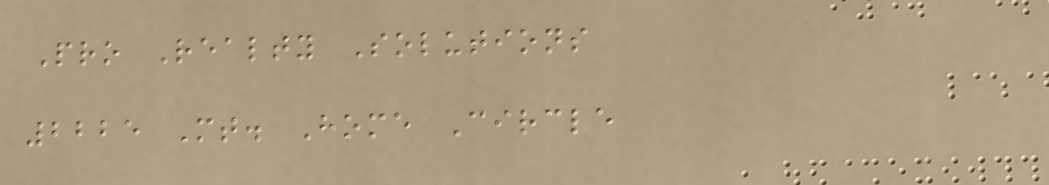Pro Realty Solutions
2225 Mt. Home Circle
